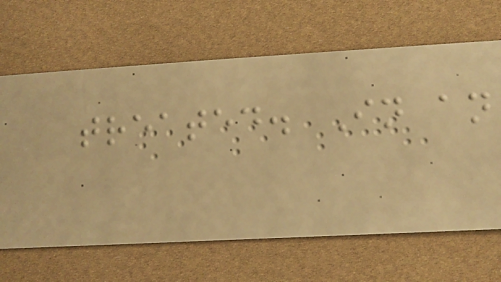treated. In an
